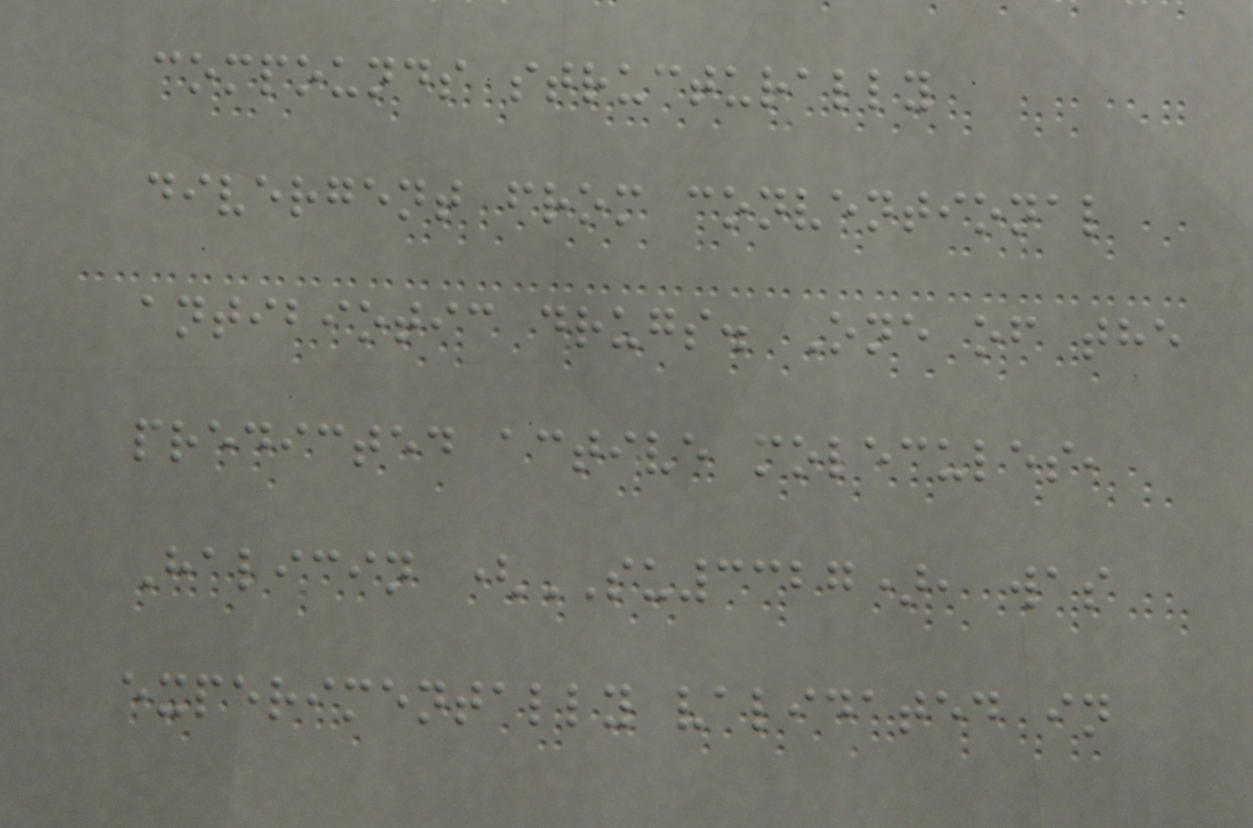compounds structurally
divergent from conventional
antibiotic drugs. One of the
predicted active molecules,
Halicin (SU3327), was
experimentally validated in
